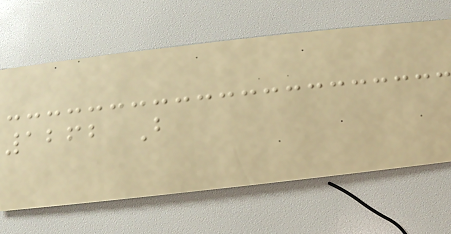1262 B
